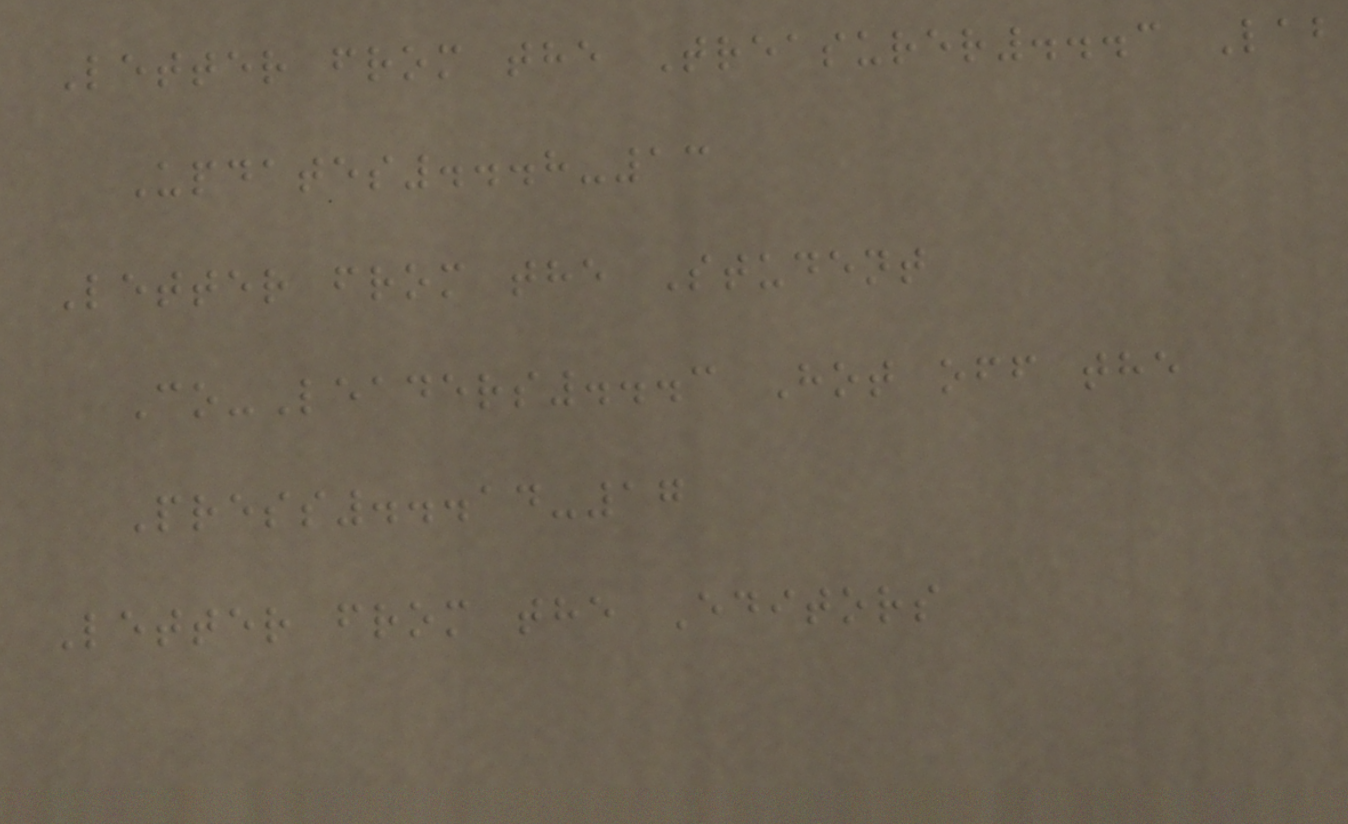Letter from the Treasurer...3 Lab
Updates...8-13
Letter from the Student
Co-Leaders...3 Hot off the
Press...14-17
Letter from the Editors
